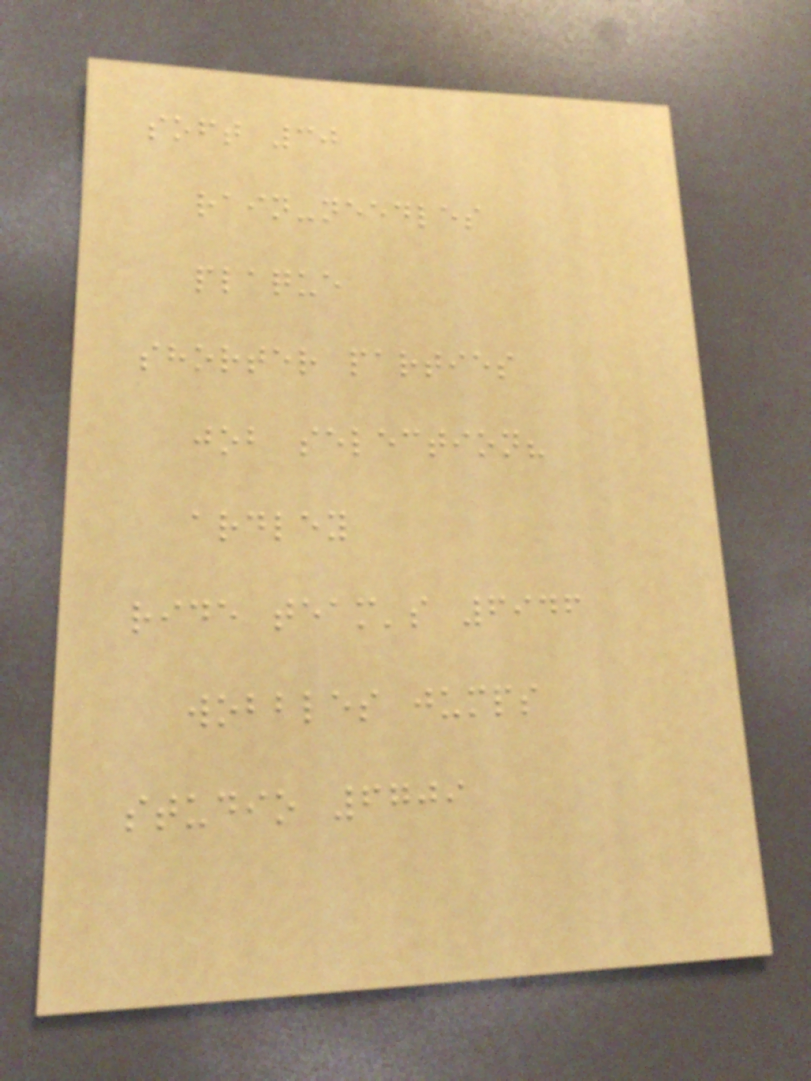soft 30
rain-needles
plaque
shorter parties
job selection?
ardley
ride team's 6946
wobbles jumps
studio 6709
